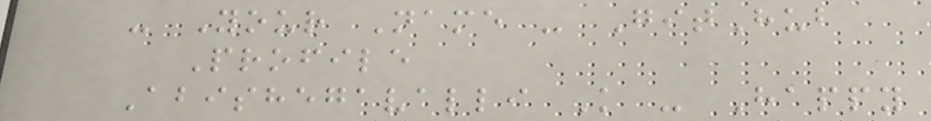- Your Name - GitHub
Profile
Abishegavalli K - Happy
